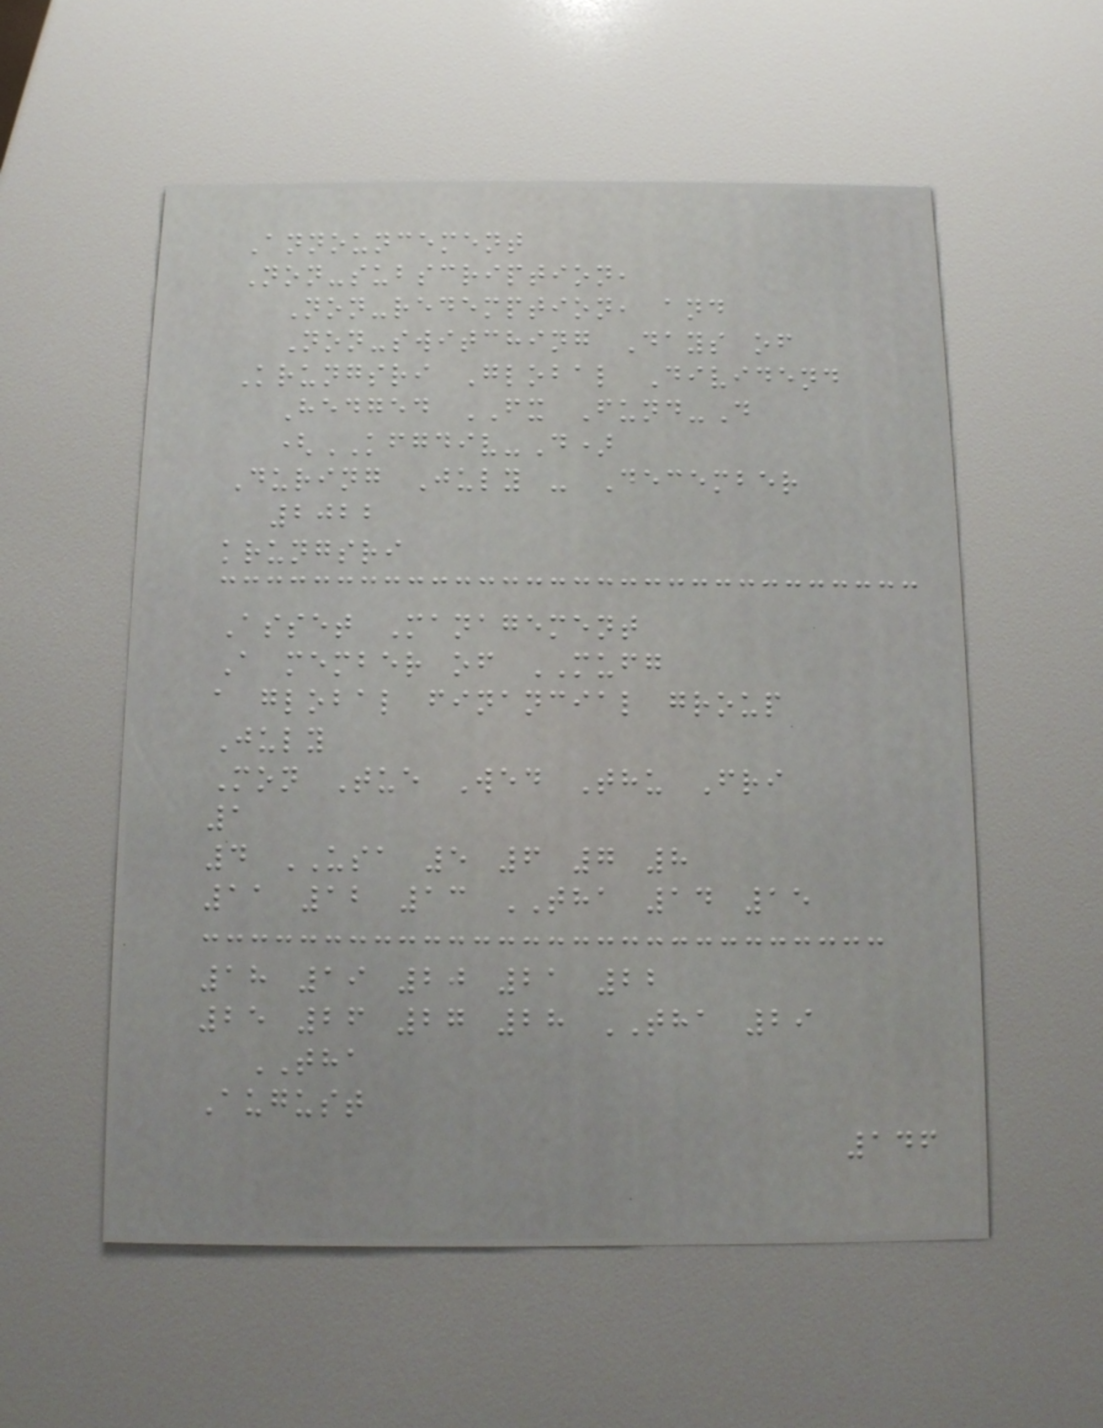Announcement
Non-subscription,
Non-redemption, and
Non-switching Days of
Krungsri Global Dividend
Hedged FX Fund-D
(KFGDIV-D)
During July - December
2022
krungsri
Asset Management
A member of MUFG
a global financial group
July
Mon Tue Wed Thu Fri
1
4 USA 5 6 7 8
11 12 13 THA 14 15
18 19 20 21 22
25 26 27 28 THA 29
THA
August
146
